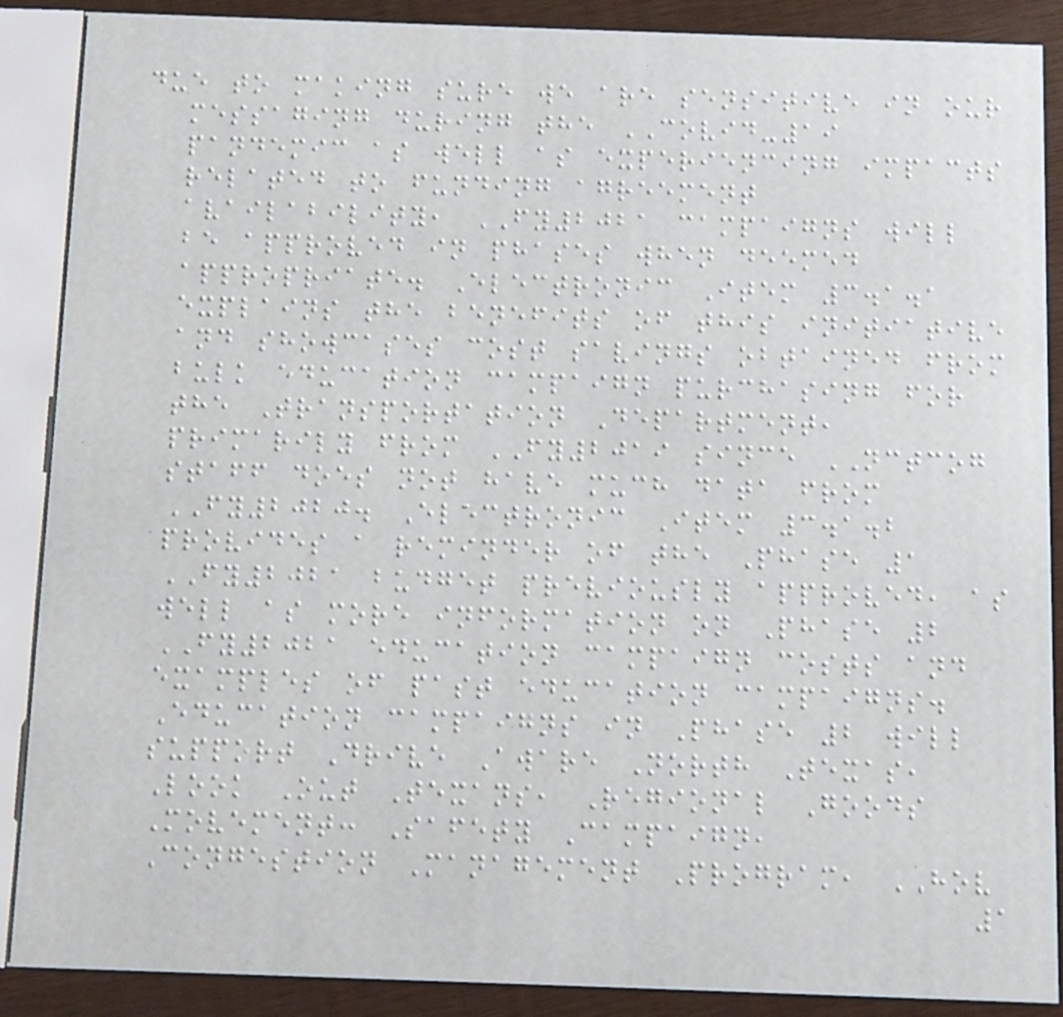due to making sure we are sensitive in our
messaging during the COVID-19
pandemic as well as experiencing impacts
related to funding agreement
availability, FY2021 campaigns will
be approved in phases when deemed
appropriate. Electronic Item 3.1.1
explains the benefits of this initiative
and showcases cost savings obtained from
bulk education campaign purchasing for
the Transportation Department,
primarily from FY2019 since NCTCOG
staff does not have much data from
FY2020. Electronic Item 3.1.2
provides a reminder of the Phase 1
FY2021 budget previously approved, as
well as more information on Phase 2
FY2021 education campaign costs and
examples of past education campaigns.
Education campaigns in Phase 2 will
support Drive Aware North Texas,
Look Out Texans, Regional Goods
Movement: Safety Campaign,
Congestion Management Program, HOV
1
